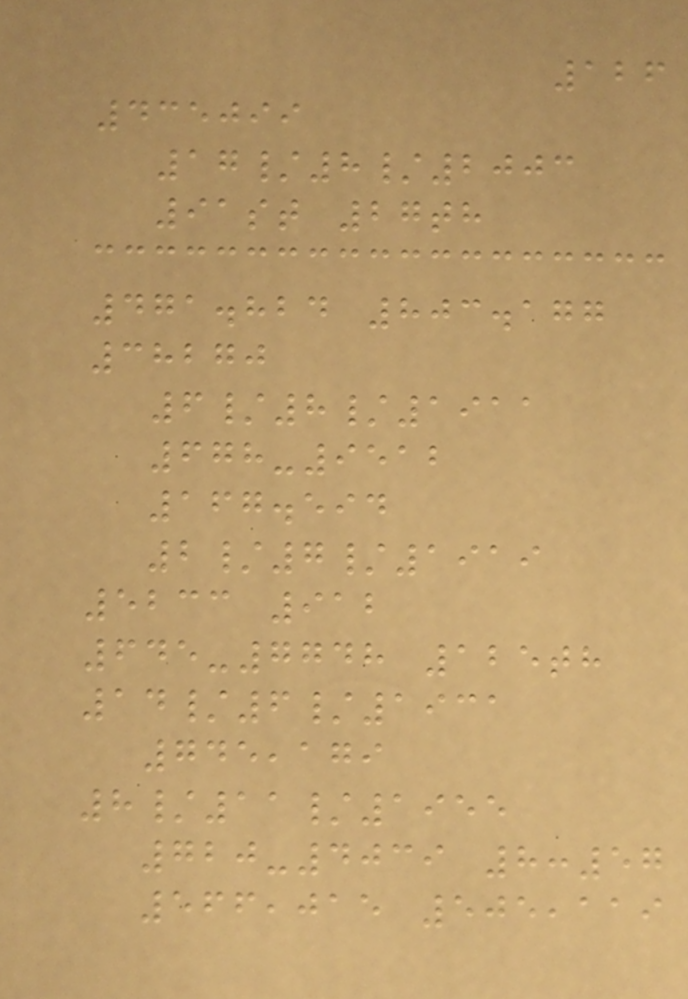126
435099
17/8/2003
91st 27th
471.824 803.177
38270
6/8/1911
678-9512
167.594
2/7/1919
5233 912
645-7748 125th
14/6/1931
745,179
8/11/1955
720-4039 8:57
566,015 505,119
